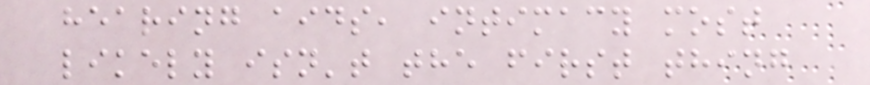hearing aids, intimacy most
likely isn't the first thing
